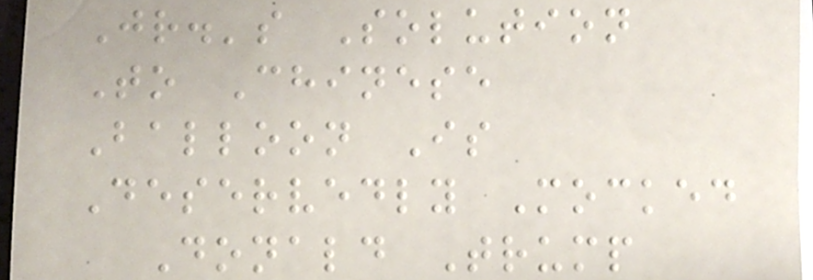Jr.'s Solution
To Chinese
Balloon Is
Deservedly Mocked
Donald Trump
